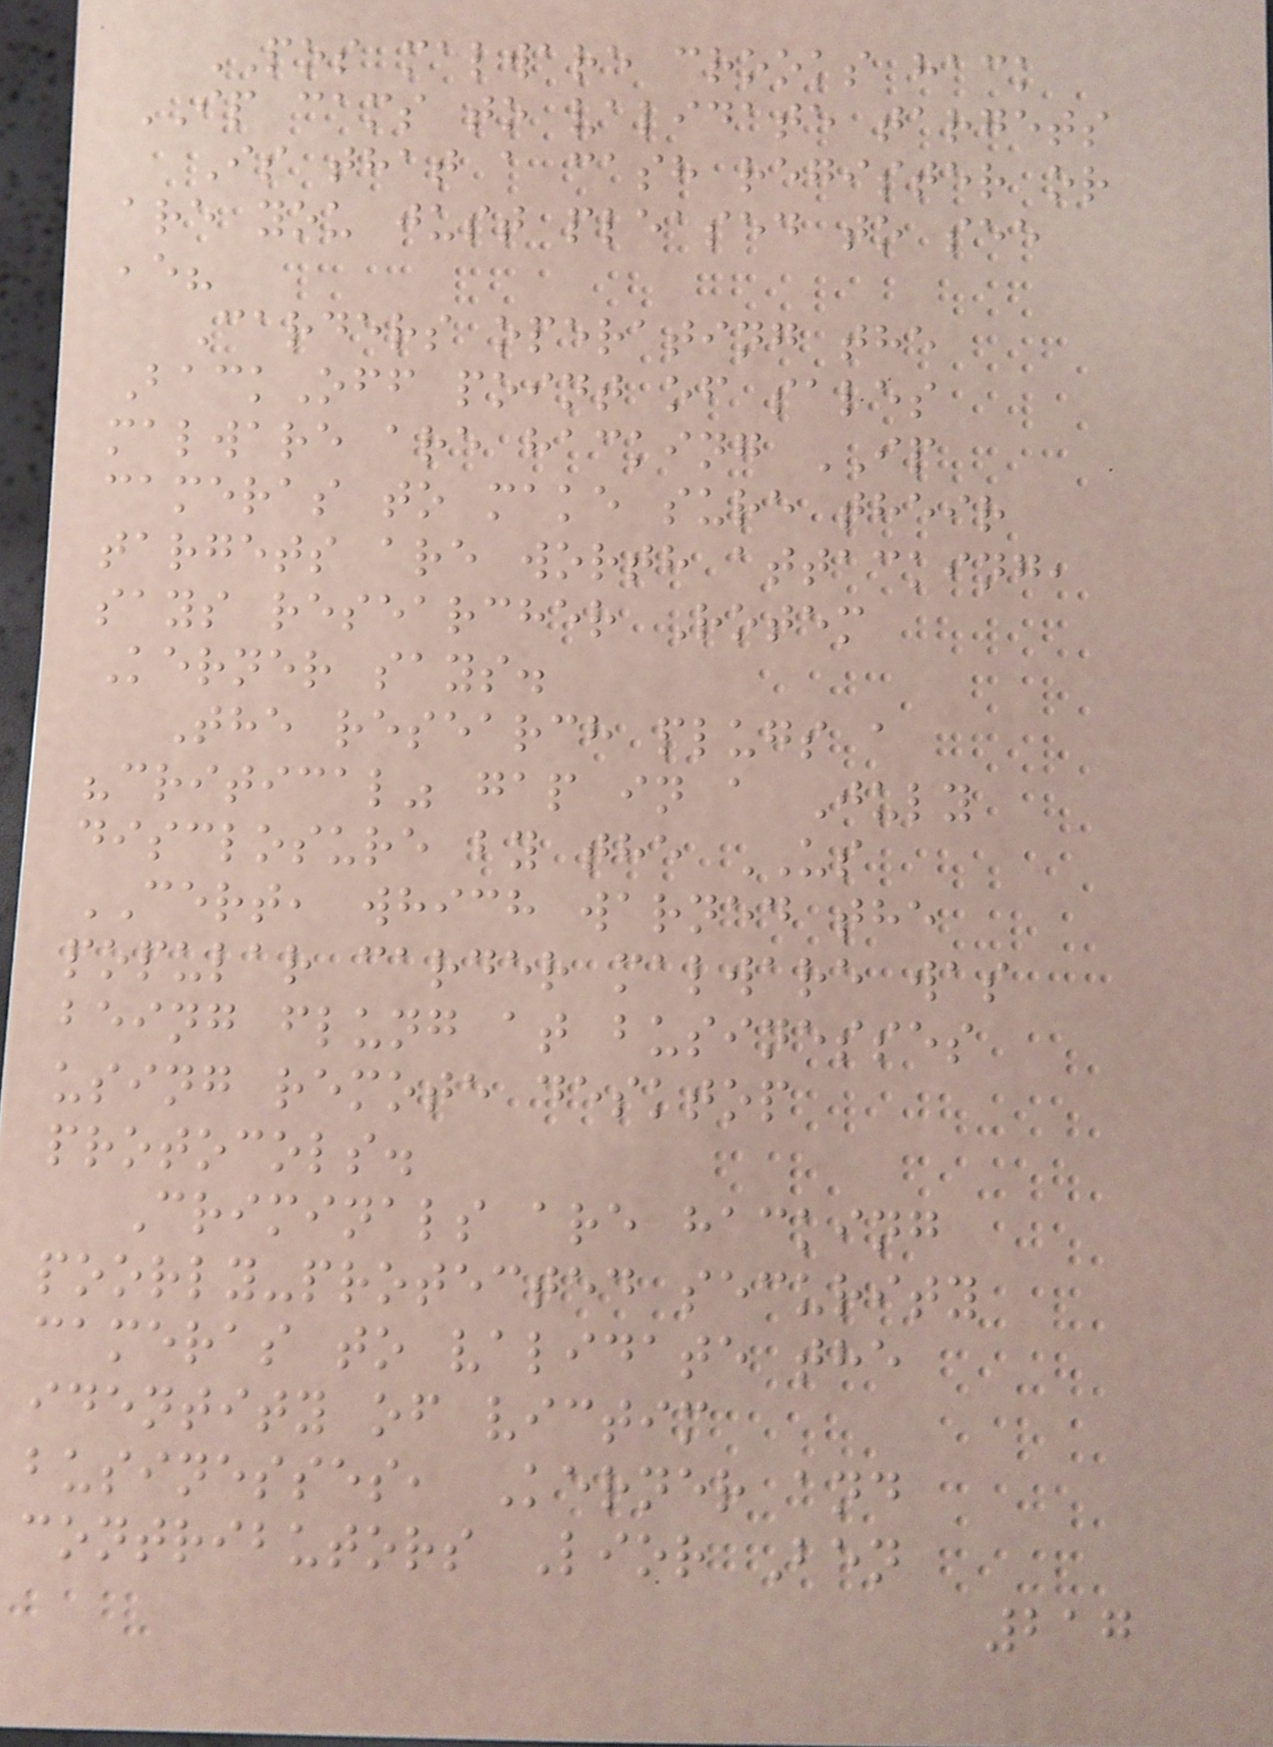POS malware crooks hack
IP cams to validate targets
Is that a cash register or
are you just pleased to see
,e?
Carders operating the
BackOff point of sales
malware are hacking IP
cameras to make sure their
targets are worth attacking,
says researcher Rotem
Kerner says.
The research plugs a
"critical" gap in a July
disclosure by the US
CERT, which warned the
popular carder malware was
being flung at businesses
using remote desktop
protocols.
Criminals are hacking
poorly-protected security
cameras to validate the
identity of victim
businesses, Kerner and
contributors Lior Ben
217
